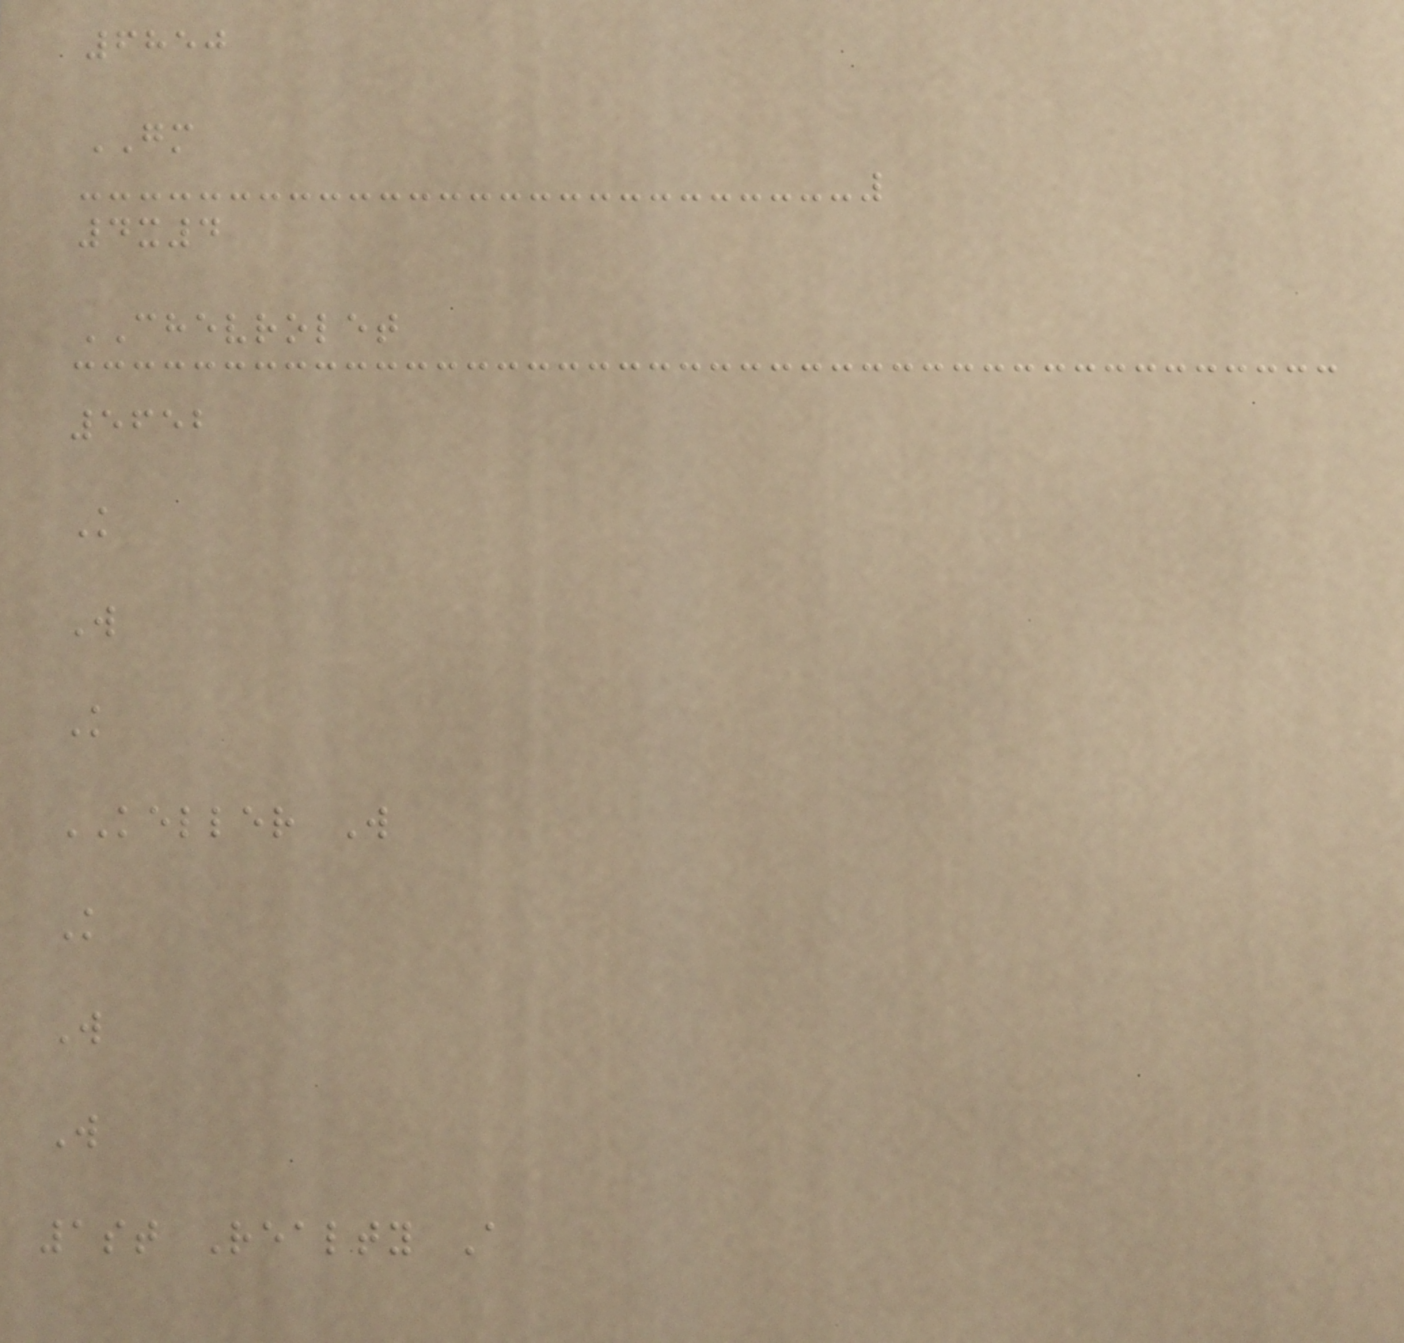6850
GM
4x4
CHEVROLET
5652
K
W
K
KELLER W
K
W
W
1st Realty A
